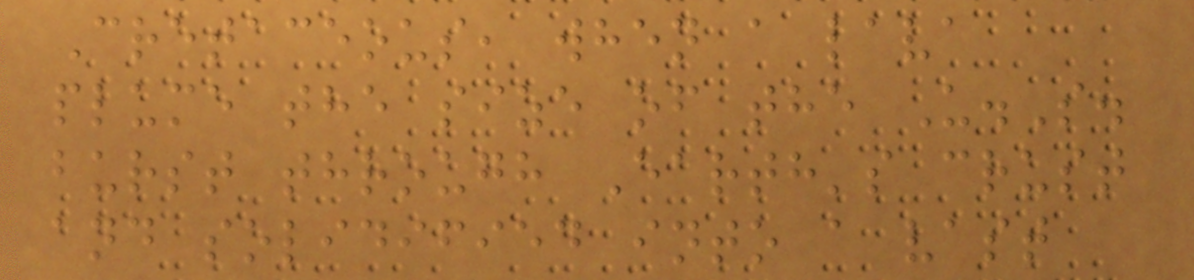Cretaceous, when a lava
plume the size of the U.S.
burst through Earth's crust
and solidified into a vast
